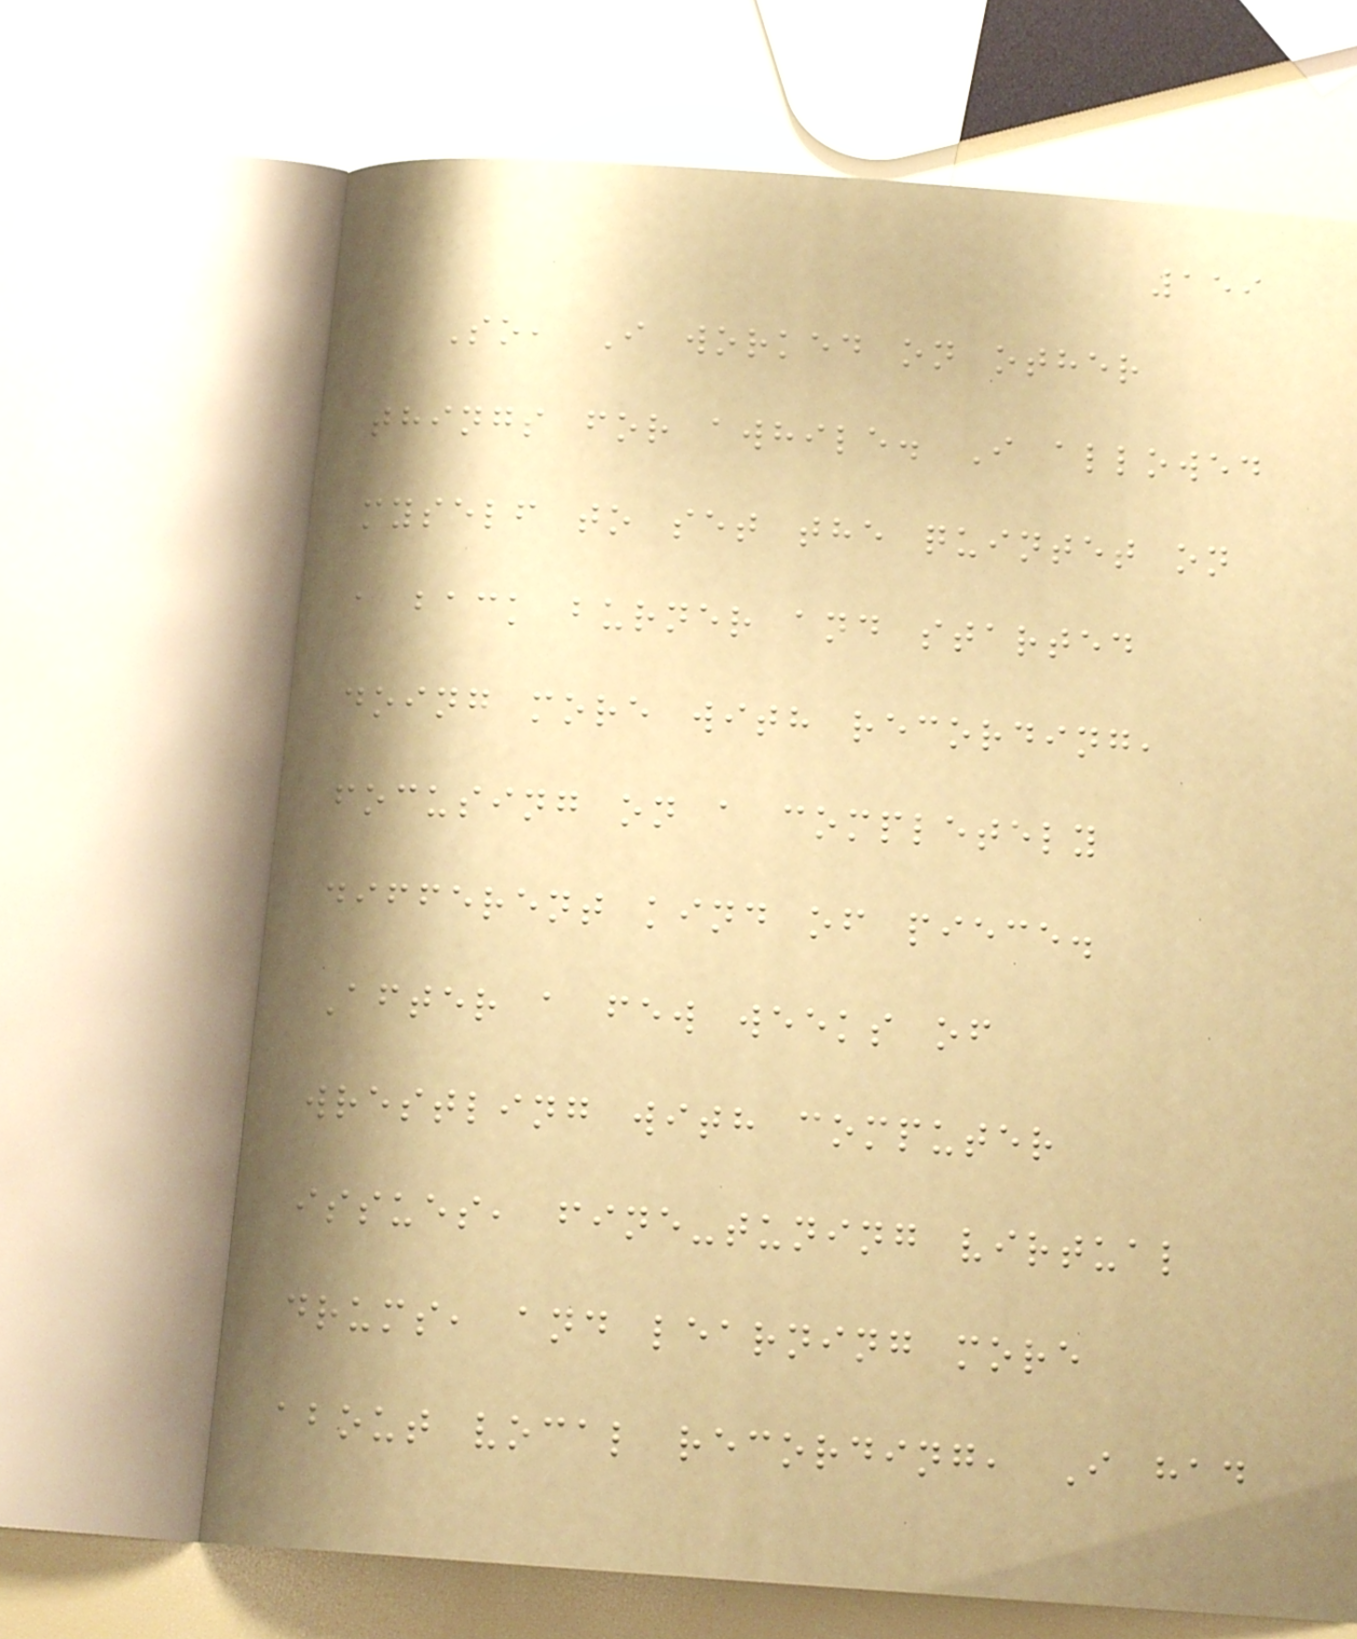159
So, I worked on other
things for awhile. I allowed
myself to set the quintet on
a back burner and started
doing more with recording,
focusing on a completely
different kind of piece.
After a few weeks of
wrestling with computer
issues, fine-tuning virtual
drums, and learning more
about vocal recording, I had
